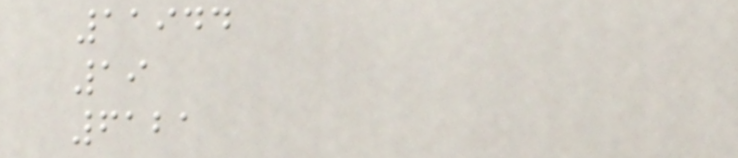11944
19
6121
